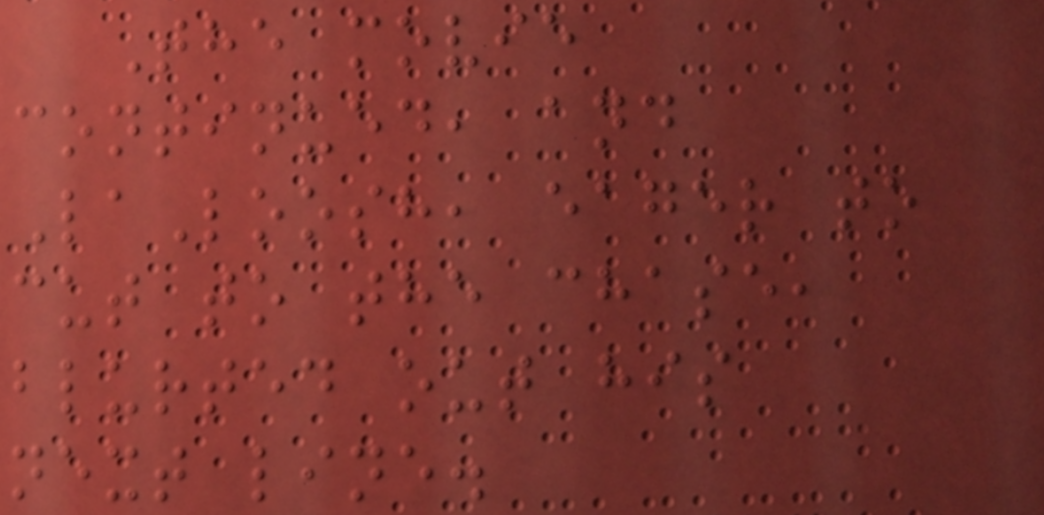The movie
continued, and
LaLoosh, eager to
cut to the chase,
blurted out his
next line.
